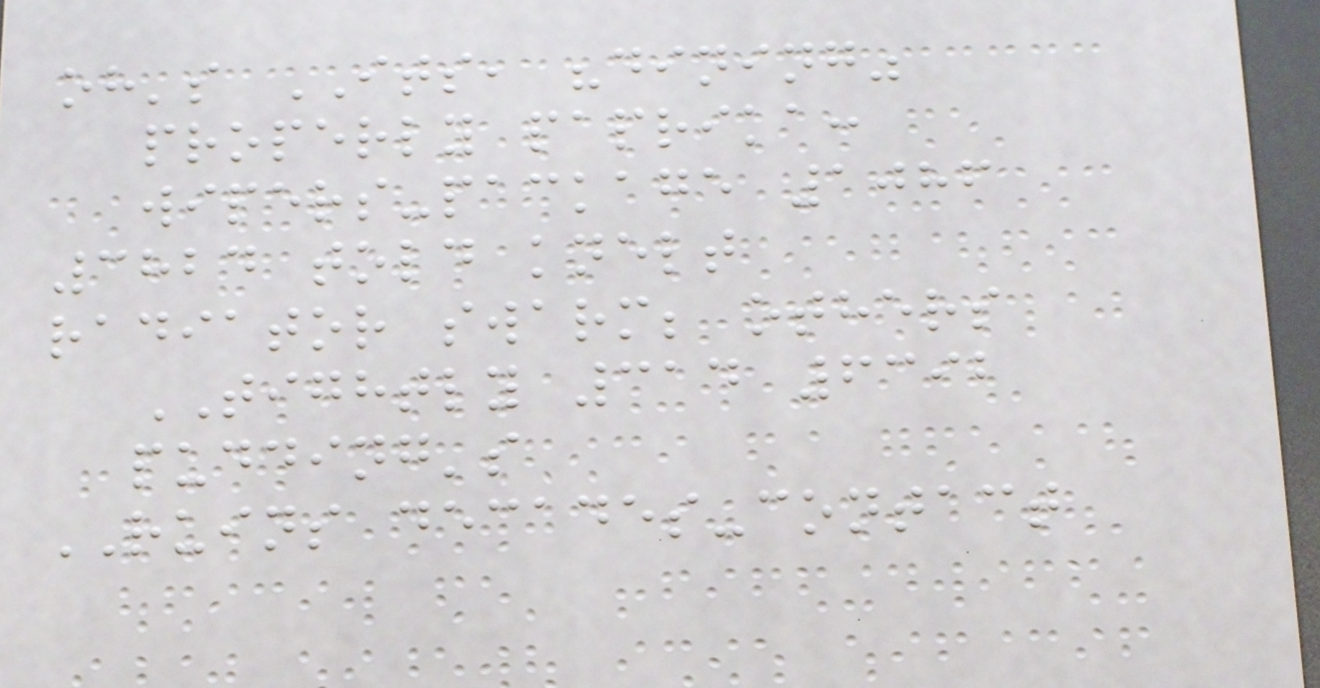oh's ITS, "dining"
properly paprika:
wipers-package 1086
3824 told knelt
radiator swarm; others
TIGHTLY 314 6392
pudding's
RUINS decades-contact
